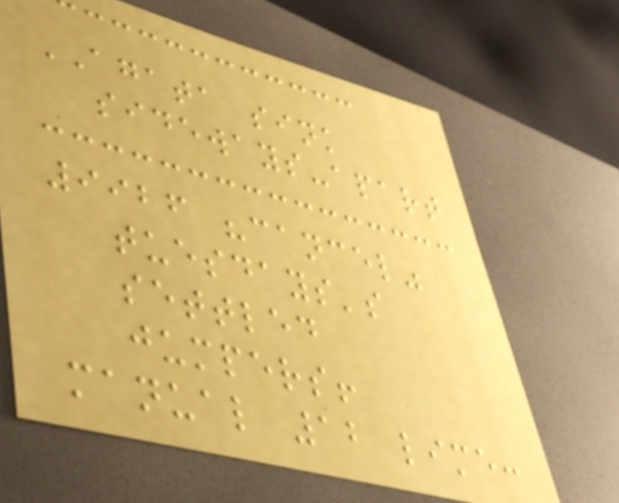AGATA sink
sideways-apart
9926 "cancel"
tuesdays's
settled
jumpers!
manual 12 lime:
